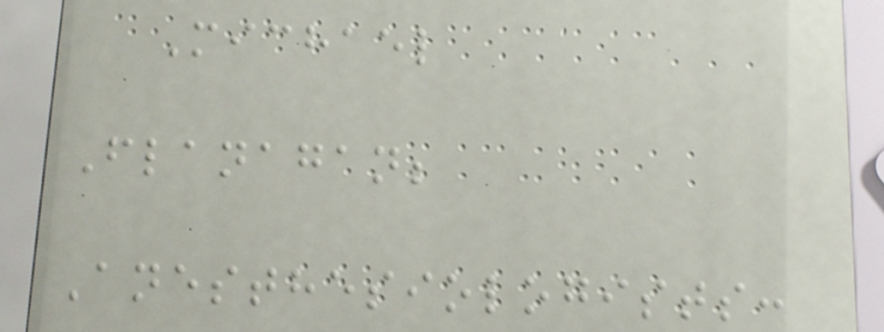Michael
Flanagan;
Anesthesiologists:
